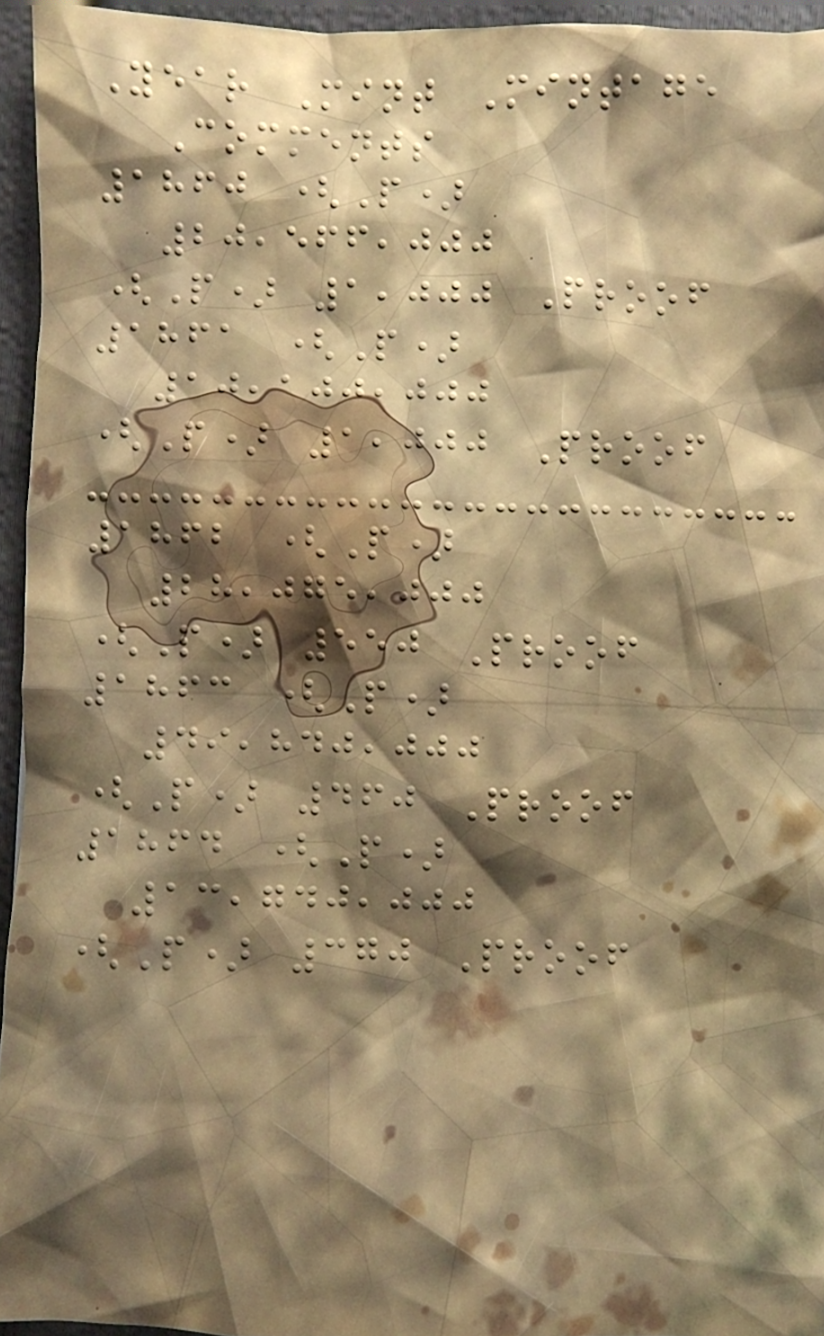Year Mint Mintage
Comments
1860 (P)
20,566,000
(P) 1,000 Proof
1861 (P)
10,100,000
(P) 1,000 Proof
1862 (P)
28,075,000
(P) 550 Proof
1863 (P)
49,840,000
(P) 460 Proof
1864 (P)
13,740,000
(P) 370 Proof
